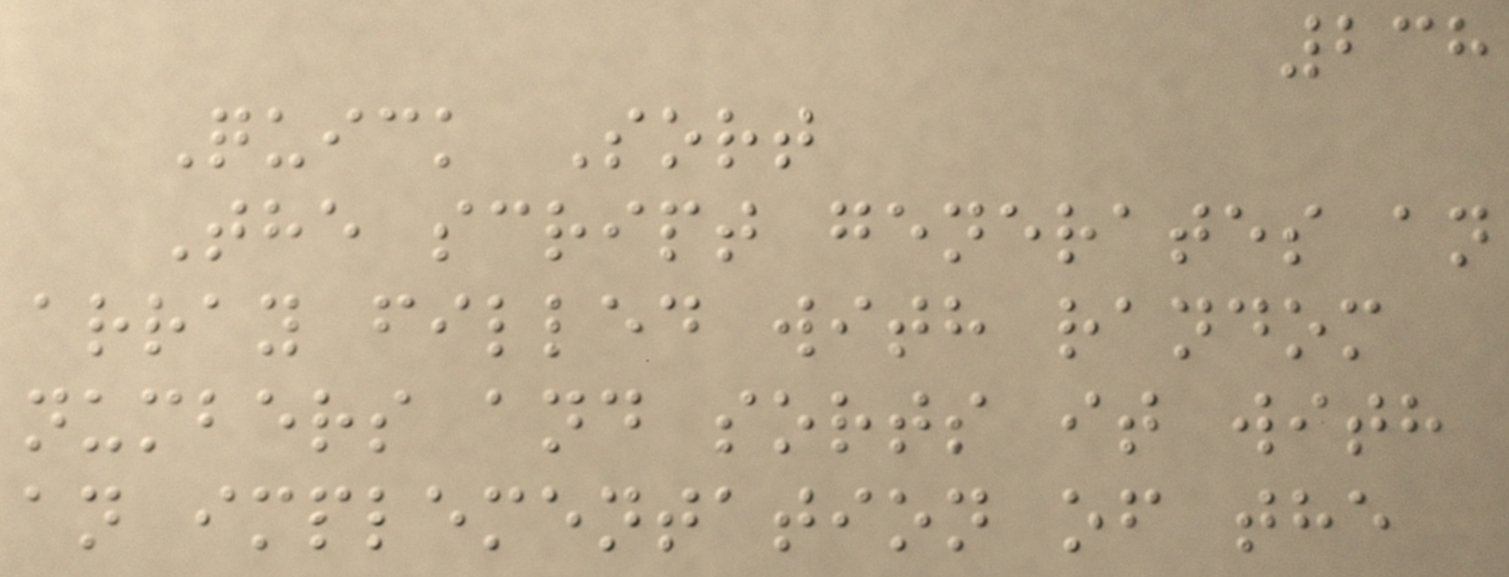238
Quick Sort
The script generates an
array filled with random
numbers and sorts it with
an implementation of the
